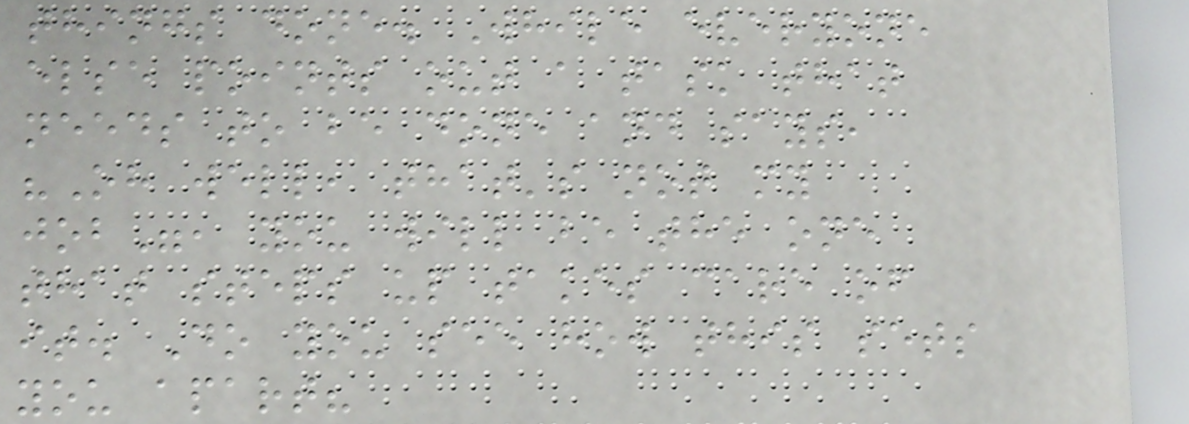things done. While everyone
else points out a task that
needs to be done and says,
"Oh well, that's not my
job", you will be the one
that steps up takes care of
it. Do you see how this sets
you apart?
